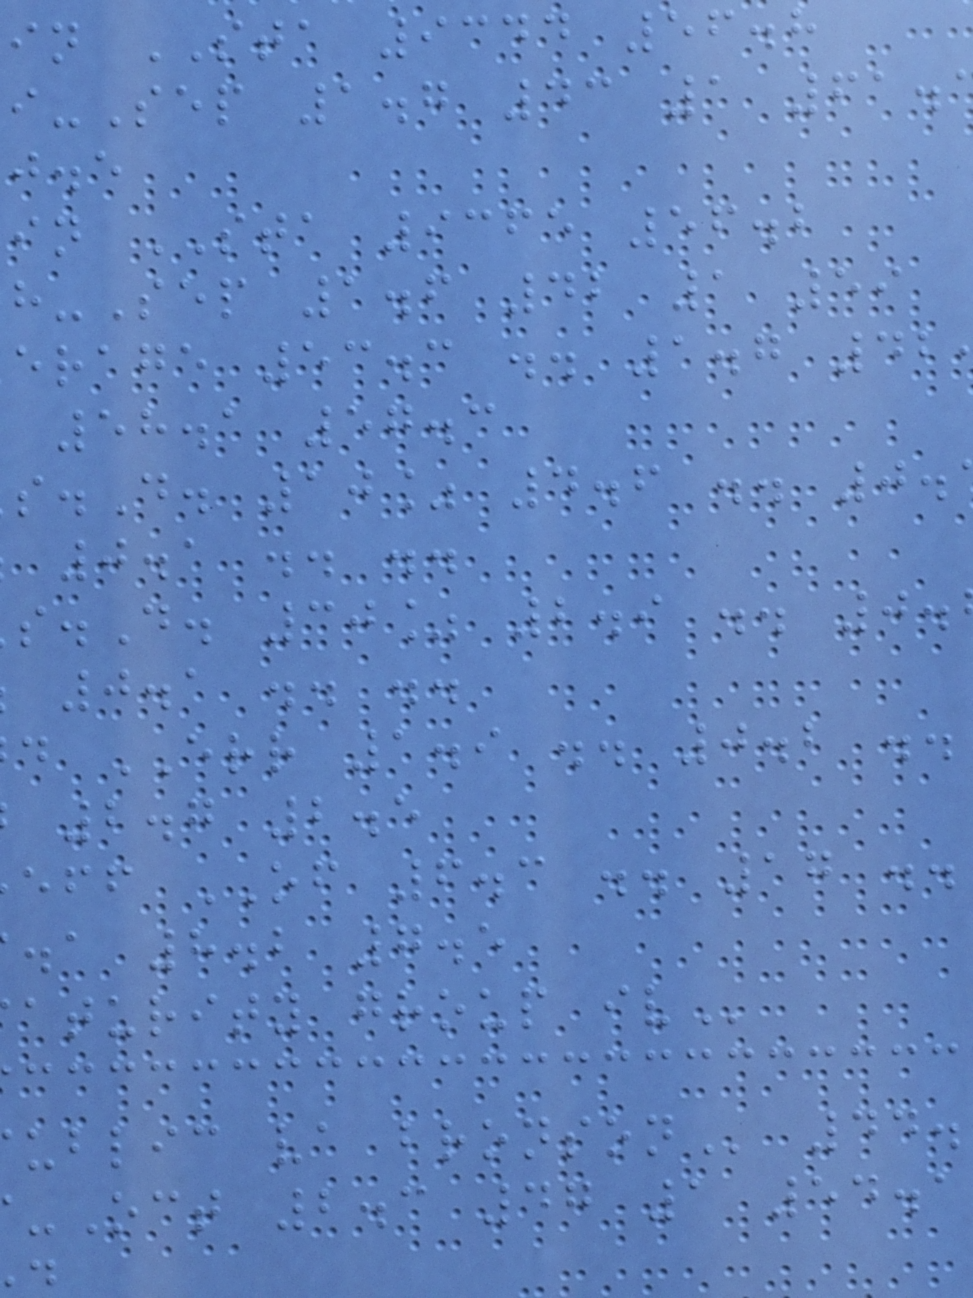in STA 9344 56.8
-Sep 1.7 43 1 61.
in STA 9365 56.2
-Sep 1.6 42 1 59
erage 53.3 .. 1.7 42
58.1 57.3
.D. 10% 4.6 .. 0.
0.1 .. ..
.D. 30% 2.9 .. 0.
0.1 .. ..
d ERR 1.9 .. 0.2 ..
2.7 2.5
eff OF 6.3 .. 17 ..
.a 8.2 7.5
aturity group
ublic va
-Oct 2.3 47 1 54.1
